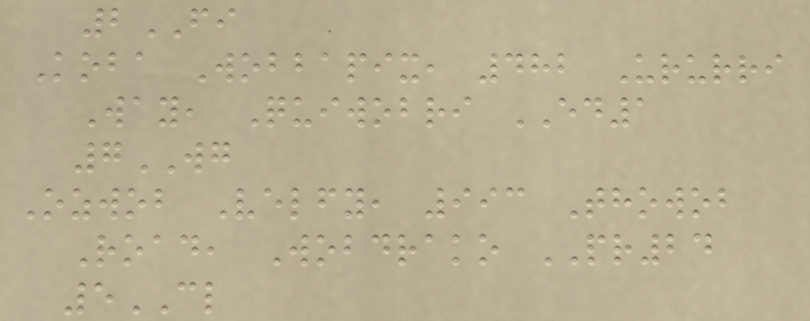2FI
Koba Wobbapix, 482 Ururri
Way, Quiwobri ED1
7WG
Ozwob Velfy, 993 Thowob
Road, Wobdrako PR24
5CL
